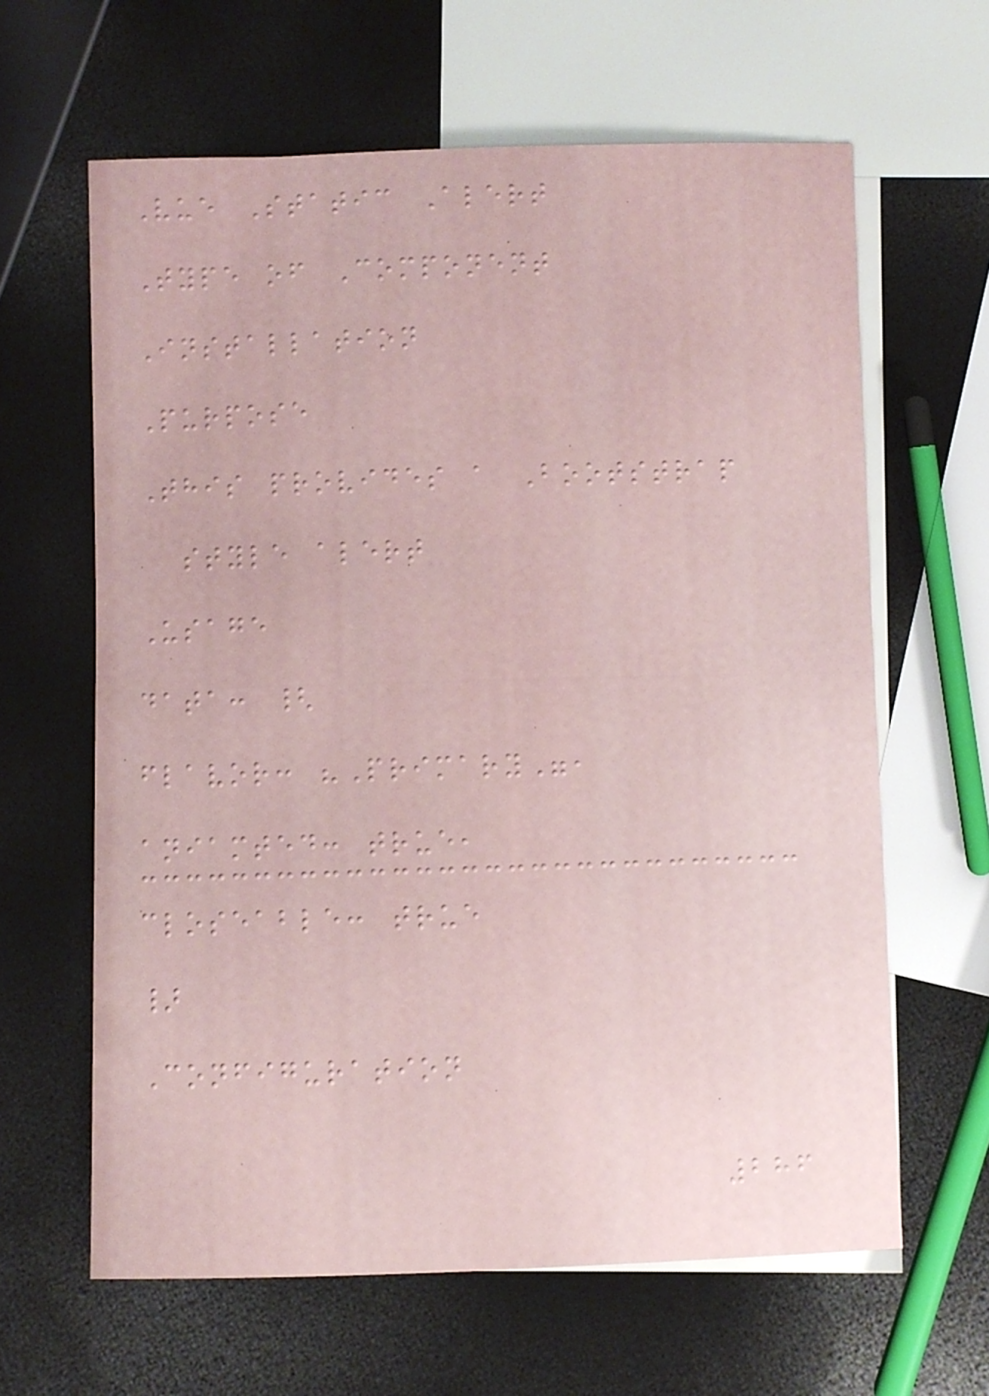Vue Static Alert
Type of Component
Installation
Purpose
This provides a Bootstrap
style alert
Usage
data: {
flavor: "Primary",
aniamted: true,
closeable: true
}
Configuration
286
